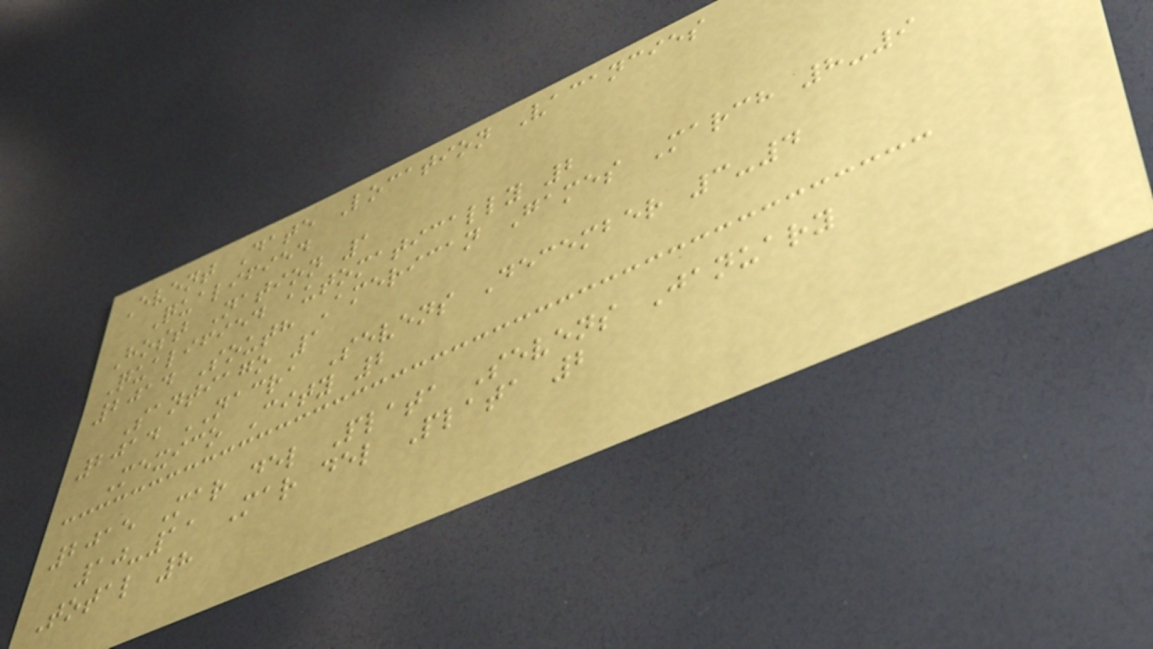Event Date Location Vacancies
Qualified
Host Nation 1
Qualified automatically 2
2014 South American Games March 8-9
Santiago 1
2014 NACRA Sevens December 3-4
Mexico City 2
2015 Mar del Plata Sevens January
10-11 Mar del Plata 2
Total 8
